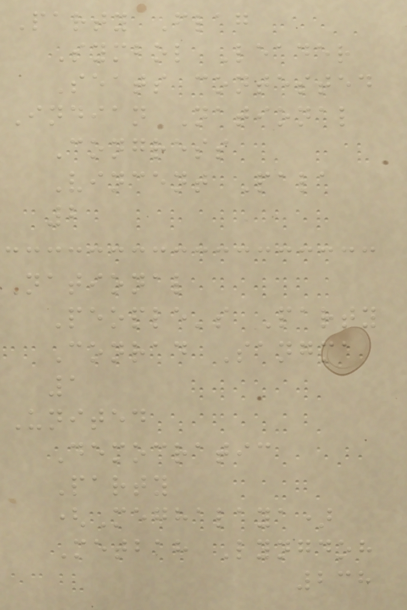Party Flag
Symbol Leader
Seats contested
Indian National
Congress
Vincent Pala
2
National
People's Party
Conrad Sangma
1
United
Democratic
Party
(Meghalaya)
Metbah Lyngdoh
238
